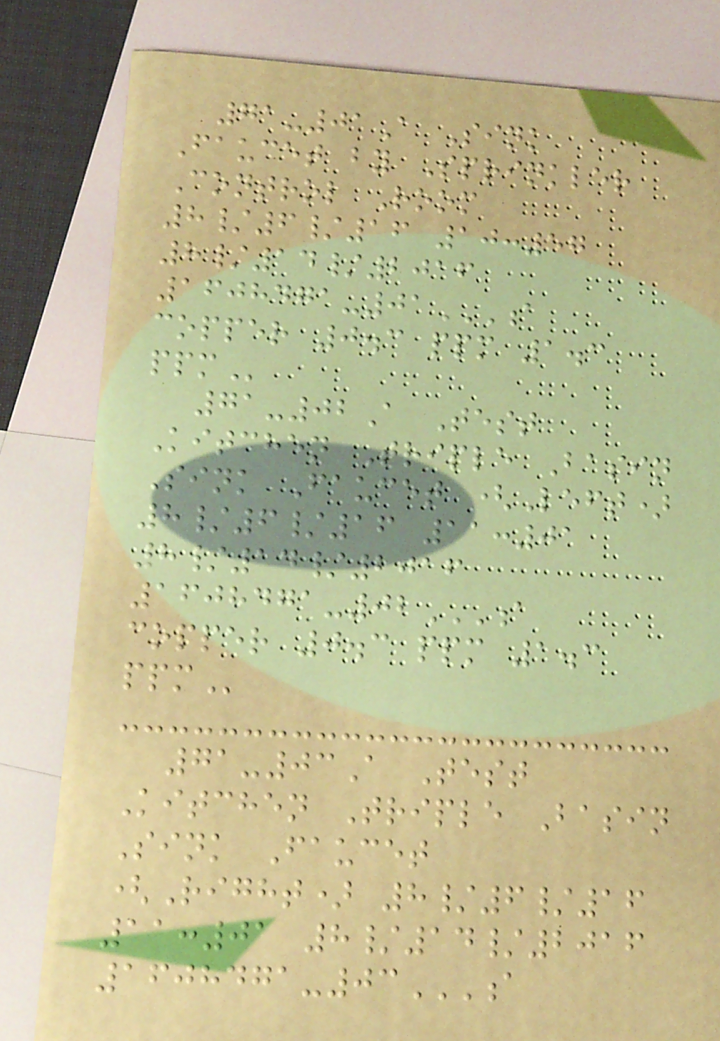71-01A Sink
Faucet by Sprinkler
Control Room
8/6/16 10:57
8/14/2016
1608471-01A
COPPER 0.3 PPM 1.3
PPM
71-02A Test
Kitchen Triple Basin
Sink Faucet (Left)
8/6/16 11:01
8/14/2016
1608471-02A
COPPER 0.3 PPM 1.3
PPM
71-03A Test
Kitchen Triple Basin
Sink Faucet
(Right) 8/6/16
11:01 8/14/2016
1608471-03A
